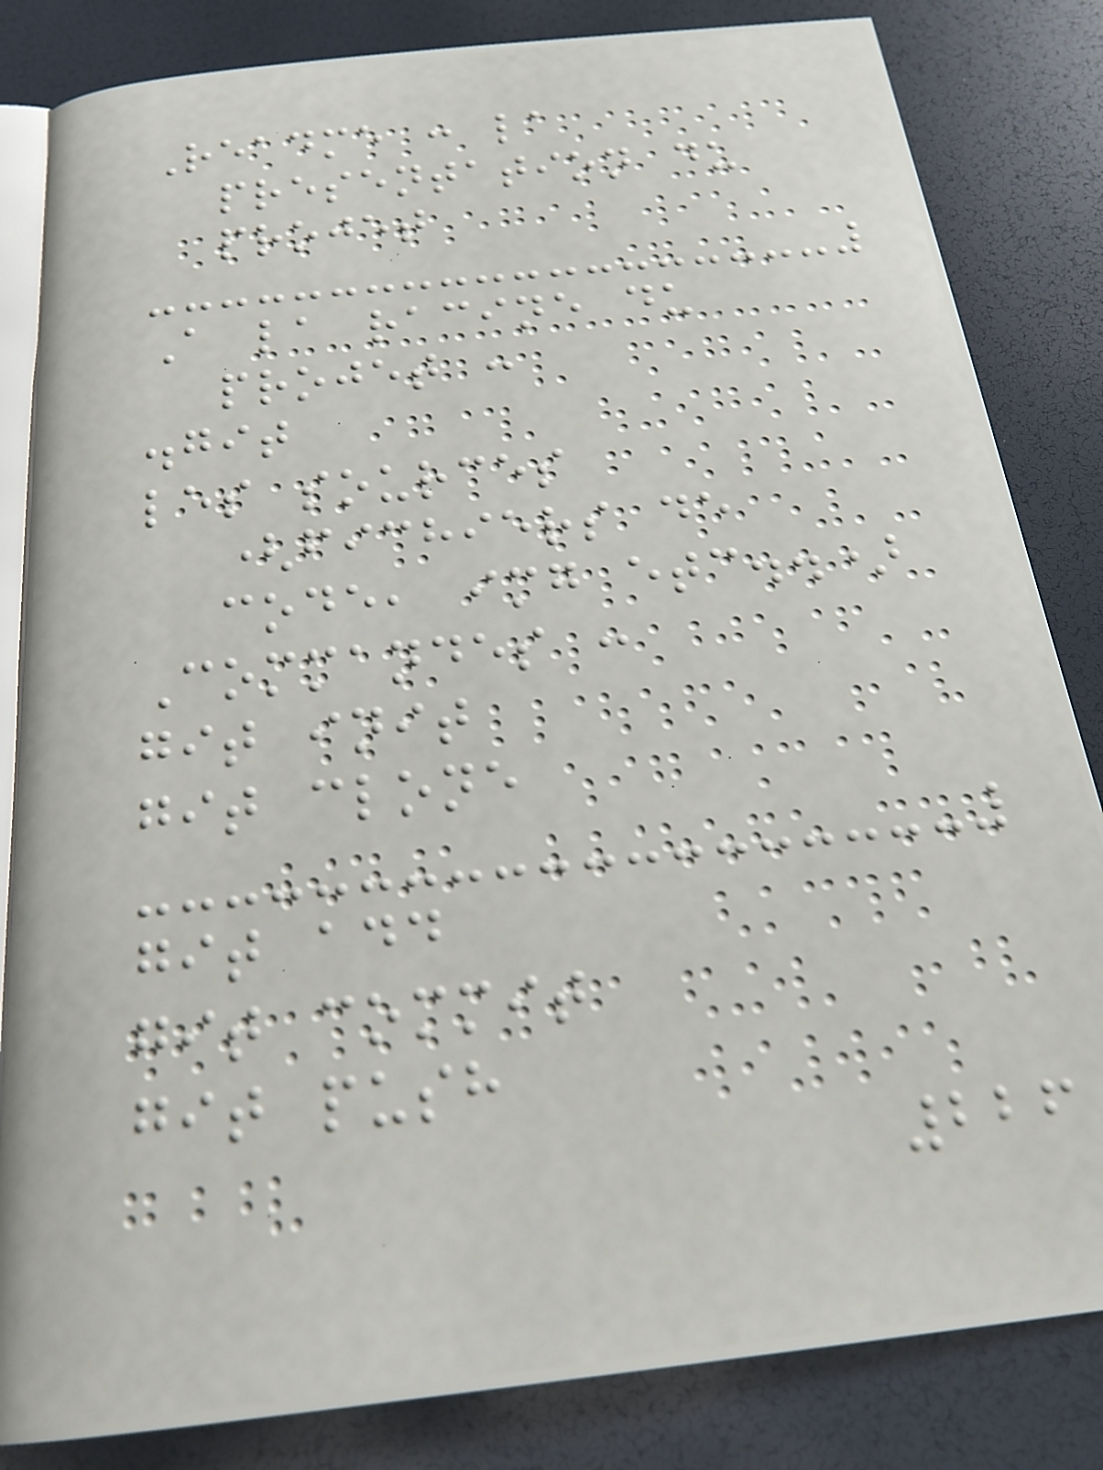Readme : la
presentation du
projet
A la racine du
projet :
.git
les sources
(fichiers de
code, img etc..)
Commandes :
git init
git clone
git add
git commit
git push
226
